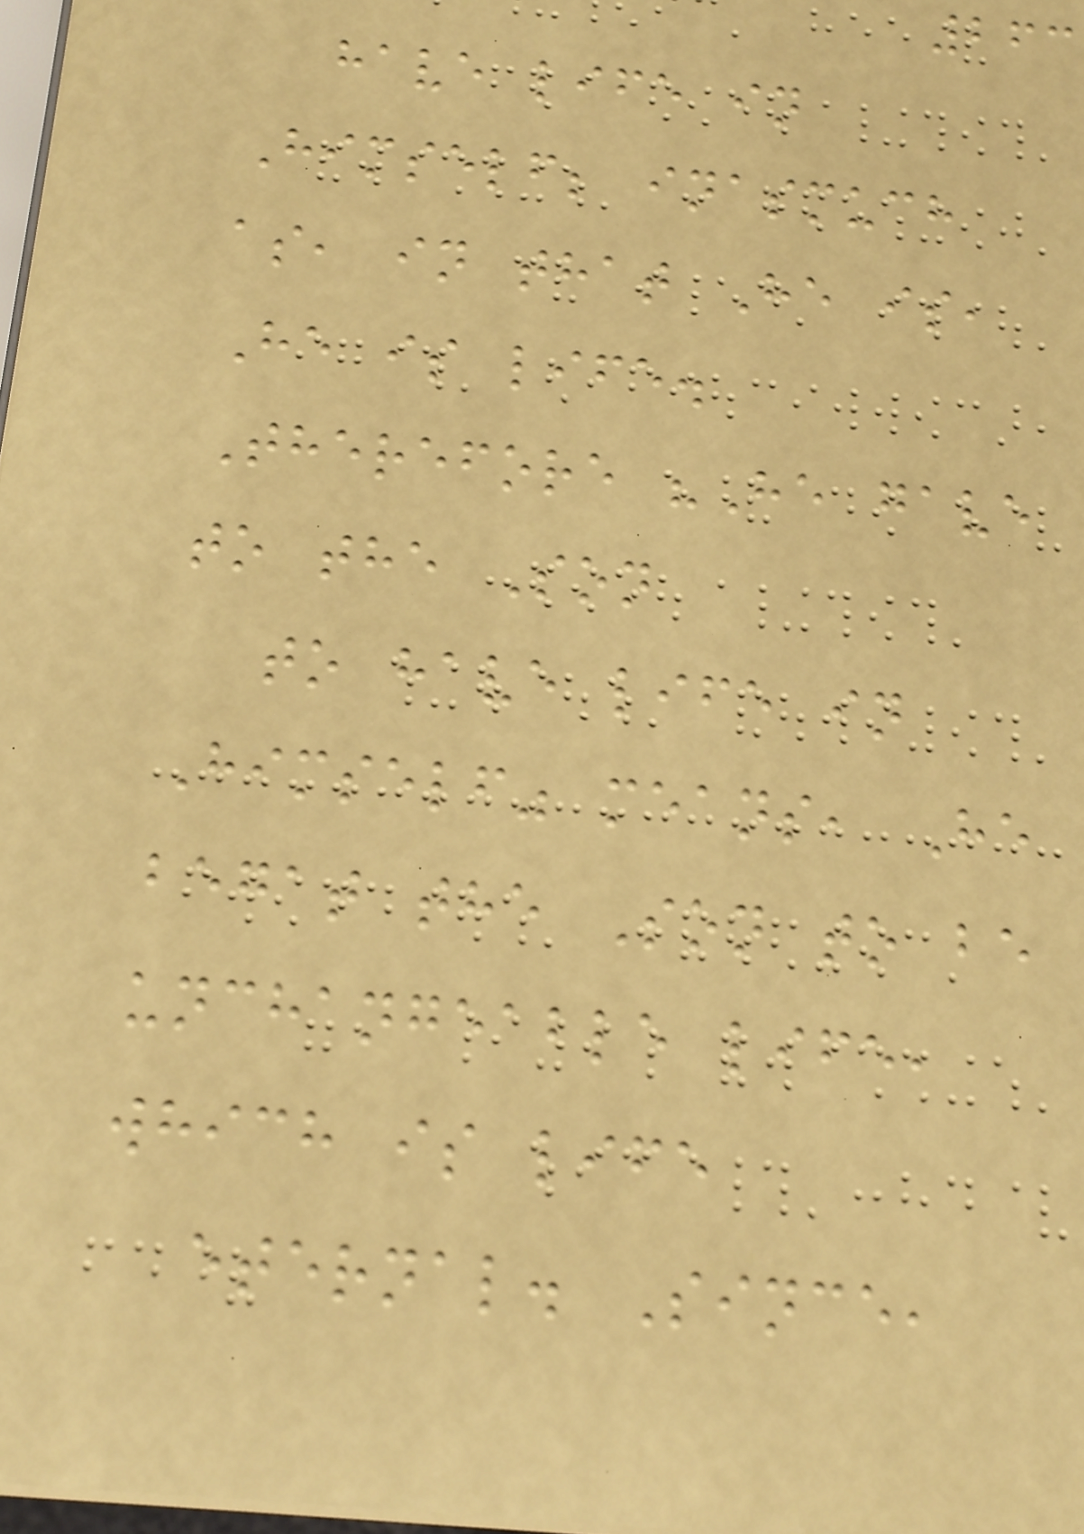263
have life in
Himself; inasmuch
as, in that He is,
He is life.
Therefore "He gave
to the Son
to have life in
Himself" means, He
begat the Son to be
unchangeable life,
which is life
eternal. Since,
